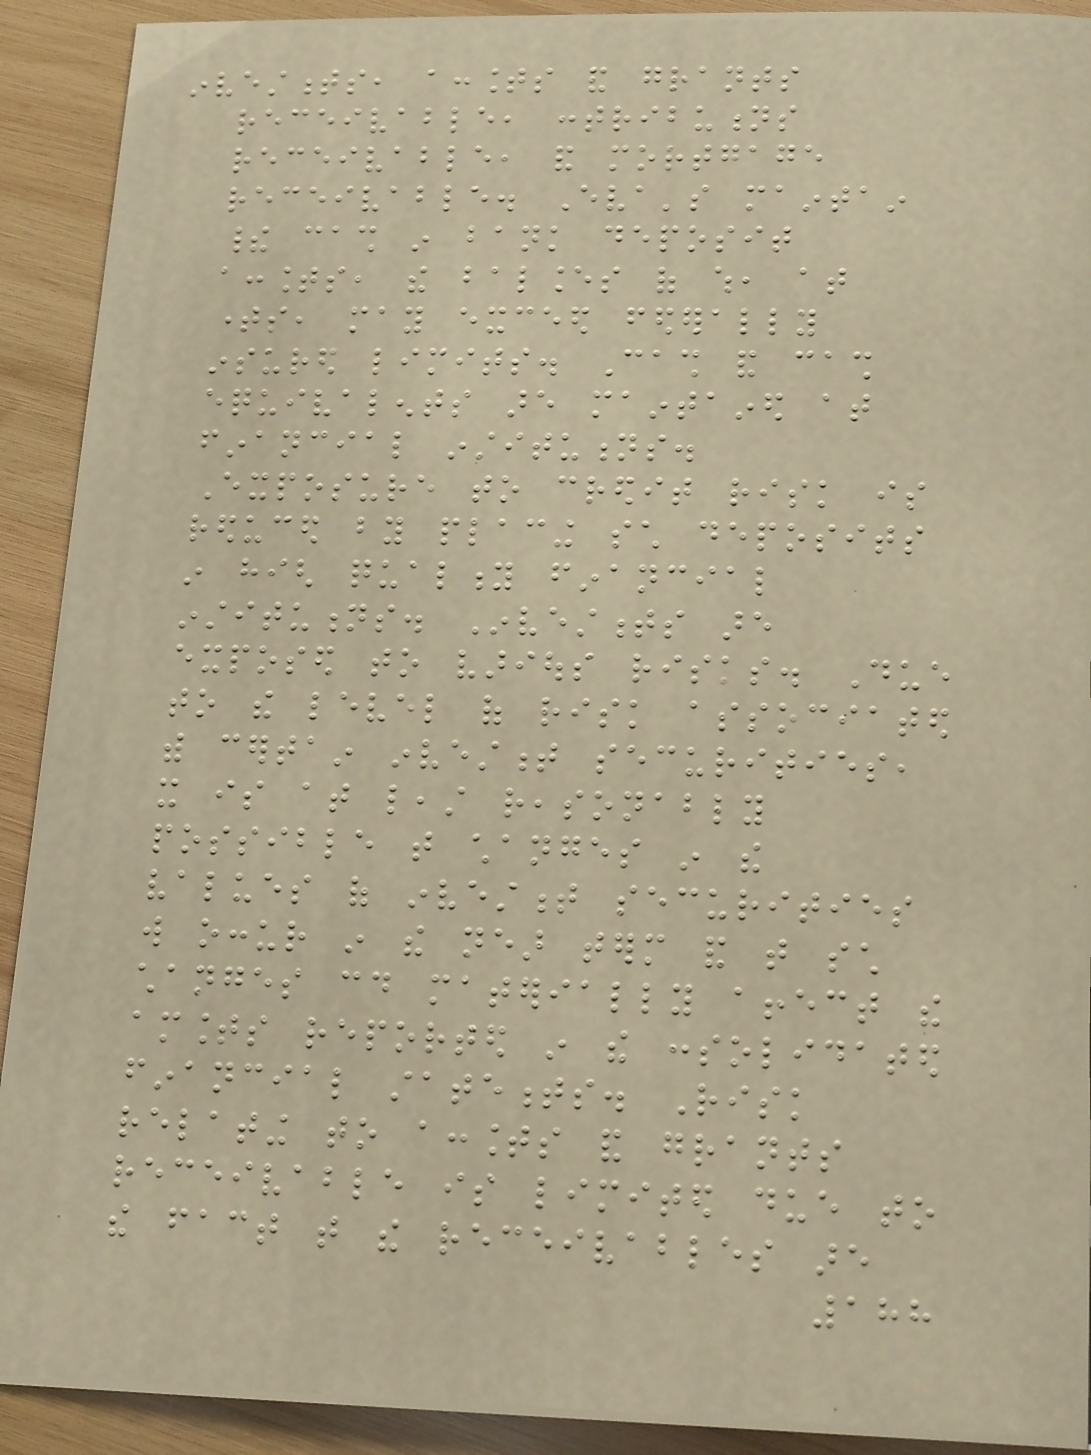investments, accounts and grants
receivable, contributions
receivable, and mortgage
receivable. Eva's maintain
their cash in bank deposit
accounts, the balances of which, at
times, may exceed federally
insured limits. Cash and cash
equivalents are maintained at
financial institutions.
Exposure to credit risk is
reduced by placing such deposits
in high quality financial
institutions. Investments are
exposed to various risks. Due
to the level of risk associated
with certain investment securities,
it is at least reasonably
possible that changes in the
values of investment securities
will occur in the near term and that such
changes could materially affect the
amounts reported in the consolidated
financial statements. Risk
relating to accounts and grants
receivable is limited due to
the fact that the receivables are
188
